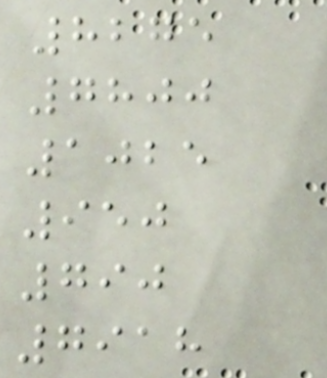8275
7800
1025
950
790
7918
